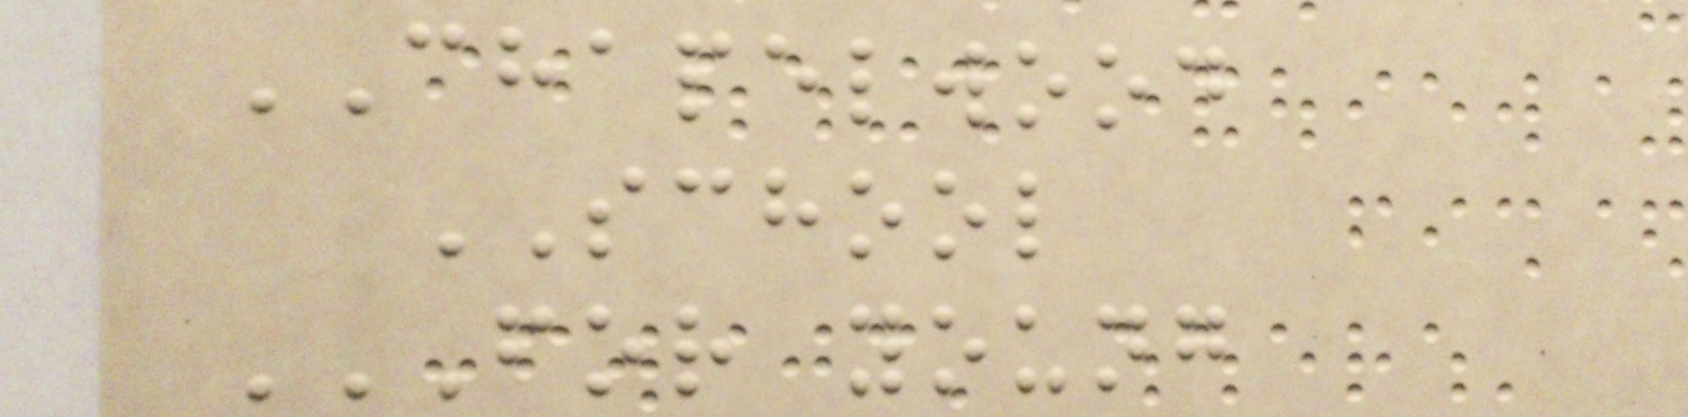CHAPELWOOD
SCHOOL
FOR YOUNG
